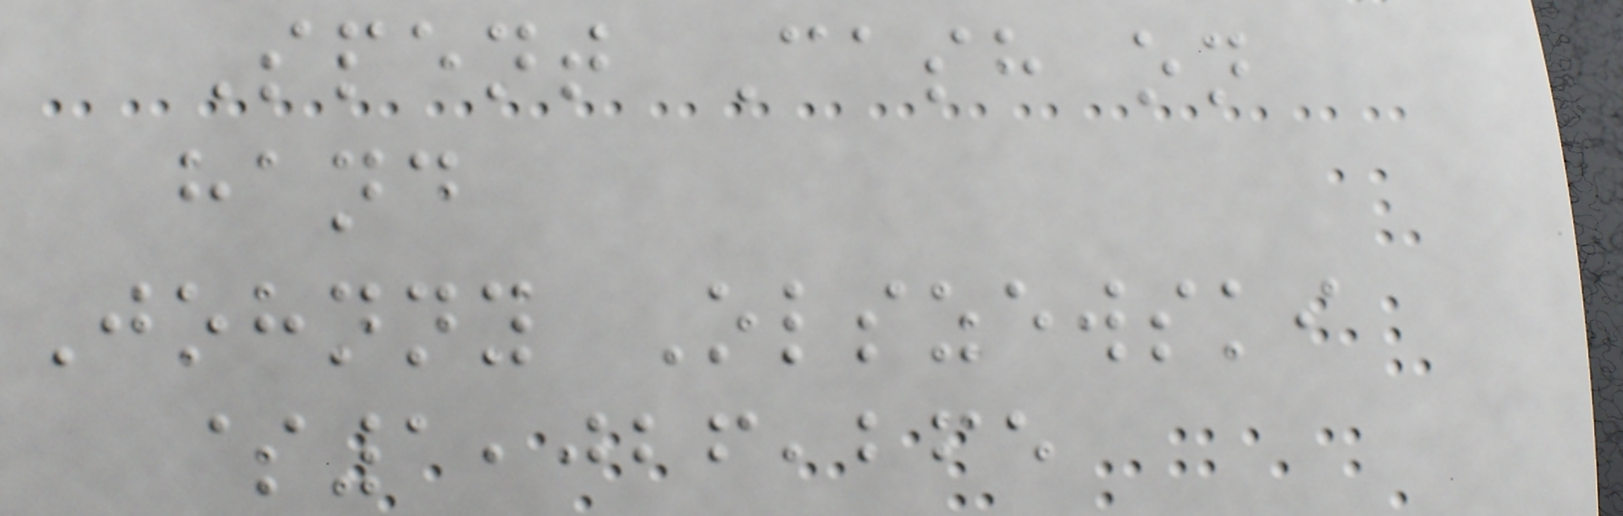Spent Cash on
hand
Johnny Olszewski
$1,026,265
